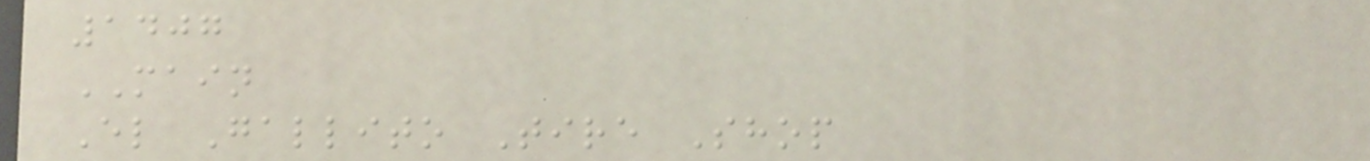1407
MAIN
El Gallito Tire Shop
